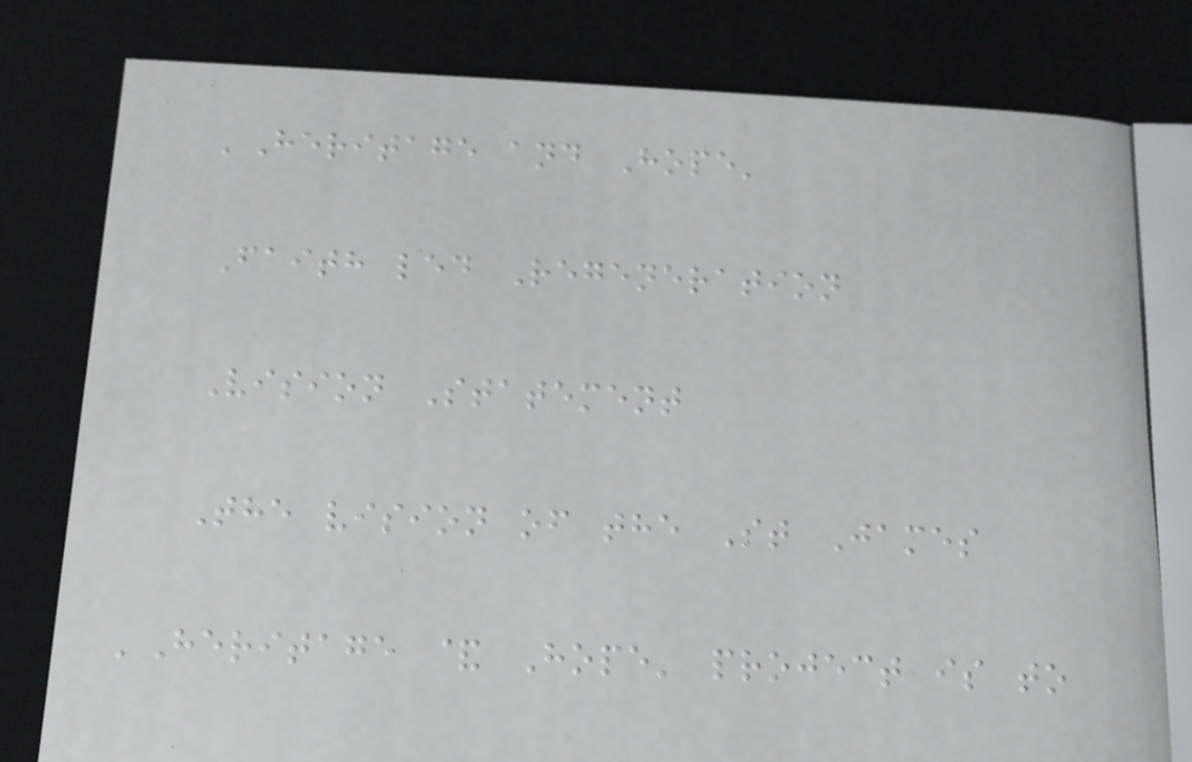'Heritage and Hope'
Faith led Regeneration
Vision Statement
The vision of the St James
'Heritage & Hope' project is to
